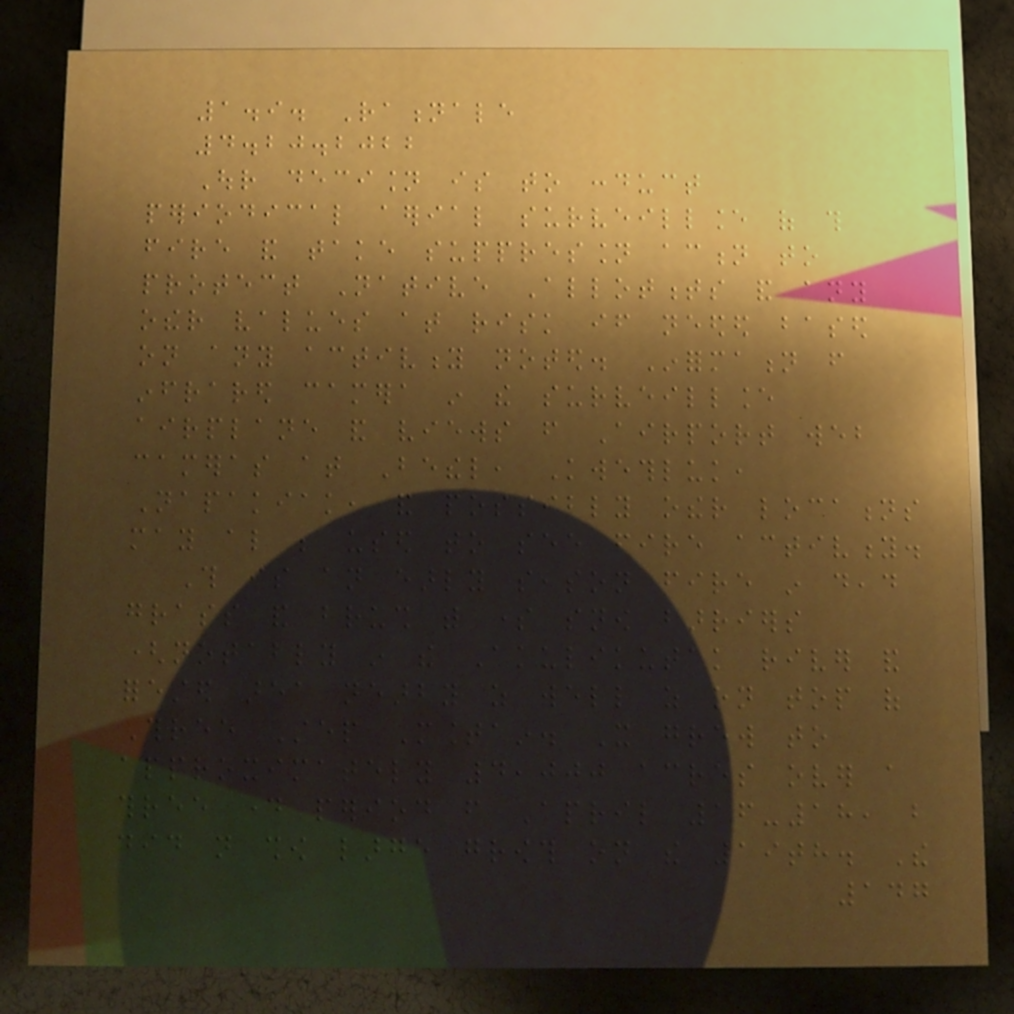1.9. Rationale
4.20.2022
Our decision is to conduct
periodical aerial surveillance of this
fire and take suppression action to
protect Native Allotments and any
other values at risk if needed based
on any activity noted. Information from
infrared camera in the surveillance
airplane and views from Airport web
cameras at Bethel, Kwethluk,
Napakiak, and possibly other locations
may also be used to see fire activity.
This is an early season fire in dead
grass and brush with some snow barriers
(notably in the Akulikutak river and
forested area nearby as well as on top of
Three Step Mountain. It grew to
approximately 4,000 acres over a
three day period from April 16-18, but
did not show large growth on the 19th. The
147
